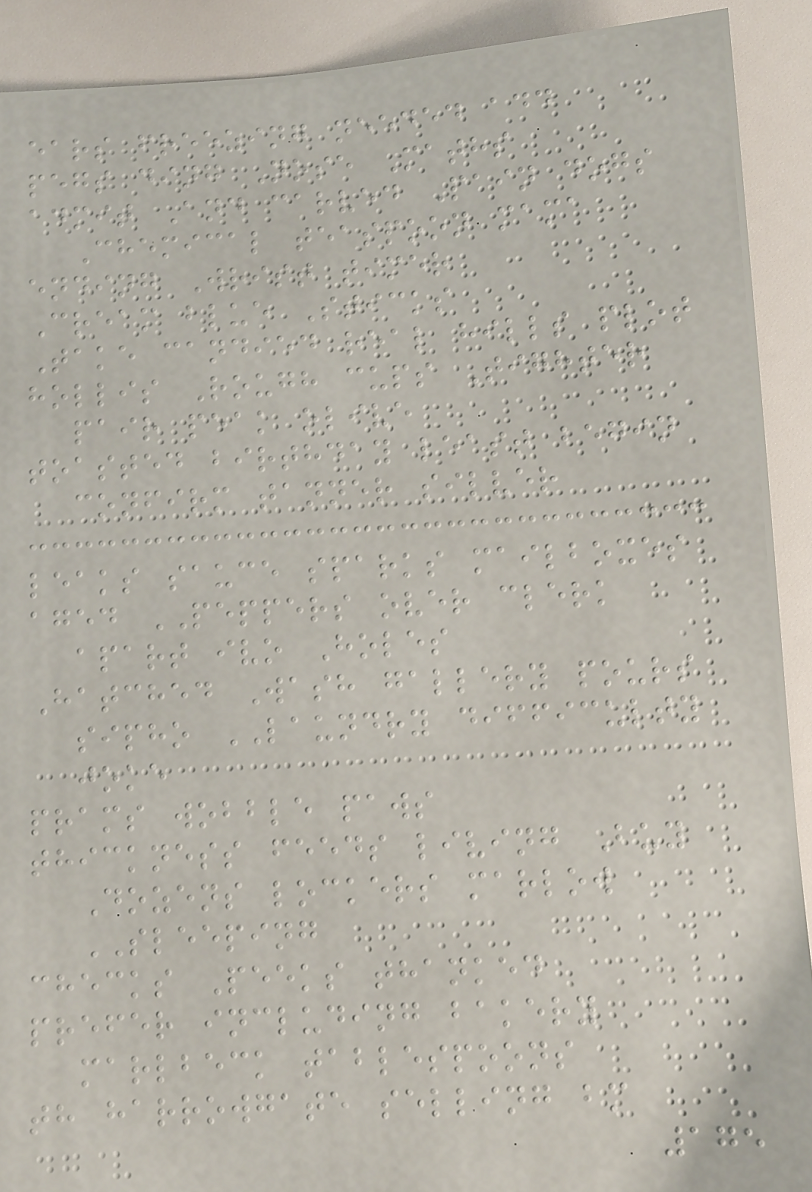ears freezing needed add
pegs ding Nose Maths
admit And carved Pain dogs
Chemical teaspoon mama
ending Wrist timer
Cream blue Sticks
Take candied real hills plot
hollis Rough cups Tighter
pair peak olive
toasted birthday least begin
confirm tanner silver
leaks sauce sparks mailboxes
aged PEPPERS over clerk
apart ivo Holes
Hatched Wash gallery pours
sipho LAUNDRY difficulty
joke
prams wobble paws
thickness feeds living Buy
Dozens lockers marlow
SLEEPING
checks Peeks thanked
prefer including bakery
marlbeck tablespoons
th harrowgate selling bm
175
